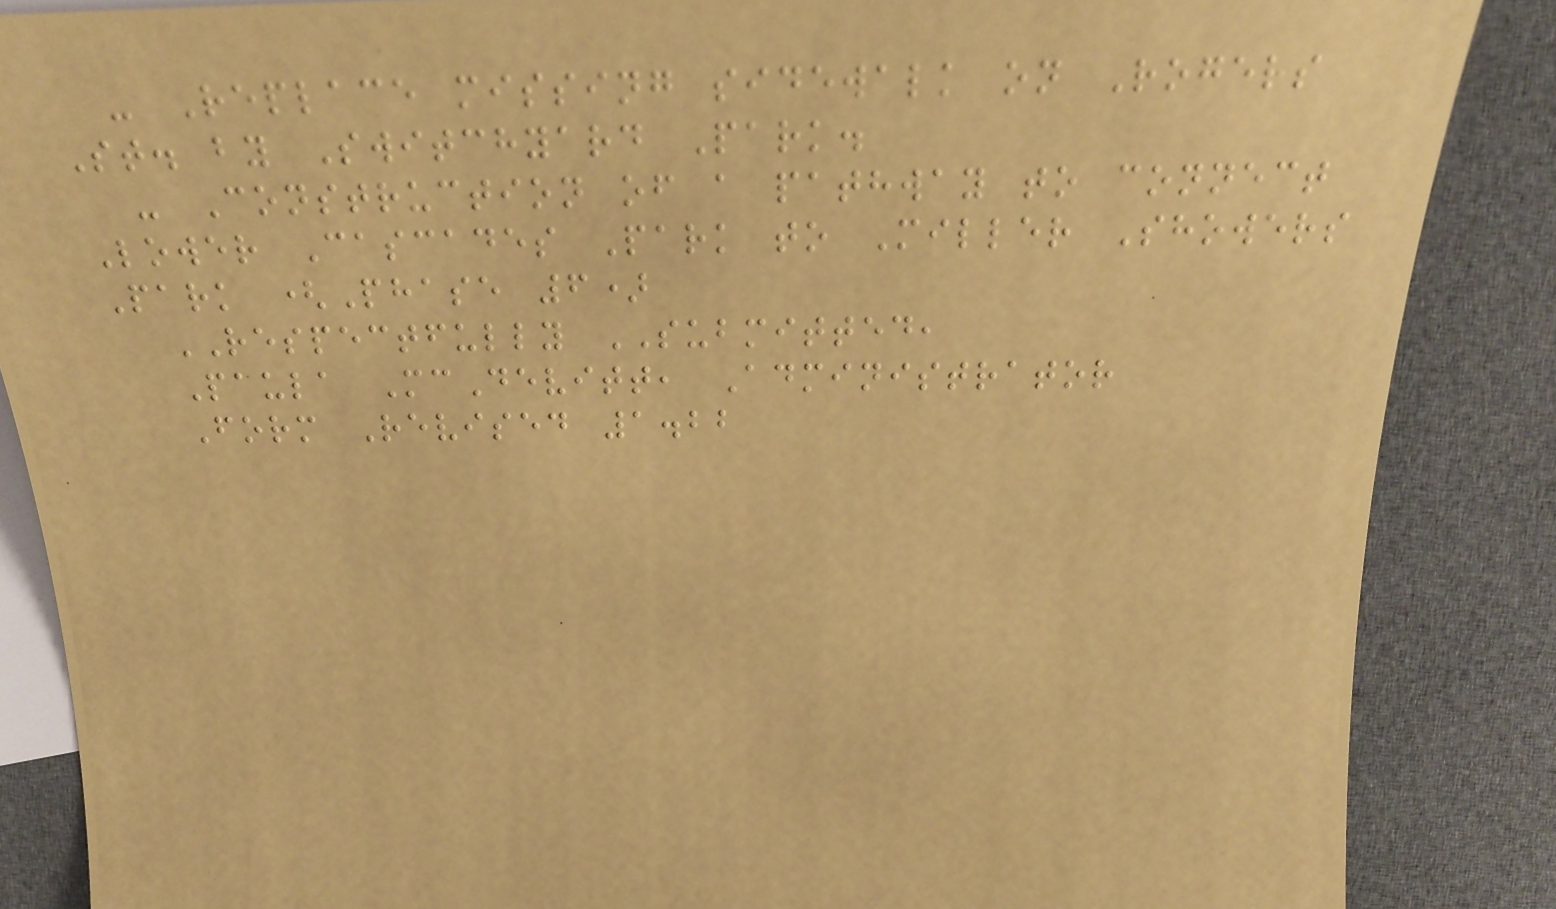- Replace missing sidewalk on Rogers
St. by Switchyard Park.
- Construction of a pathway to connect
Lower Cascades Park to Miller Showers
Park (Phase 6)
RESPECTFULLY SUBMITTED,
Paula McDevitt, Administrator
Form Revised 1.22
